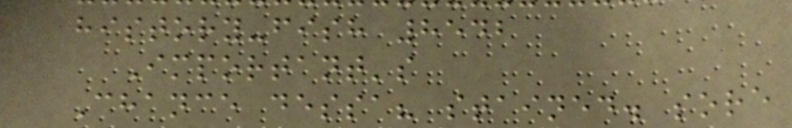history-fish 8542
Important's
Chance dessa? stained. sore
